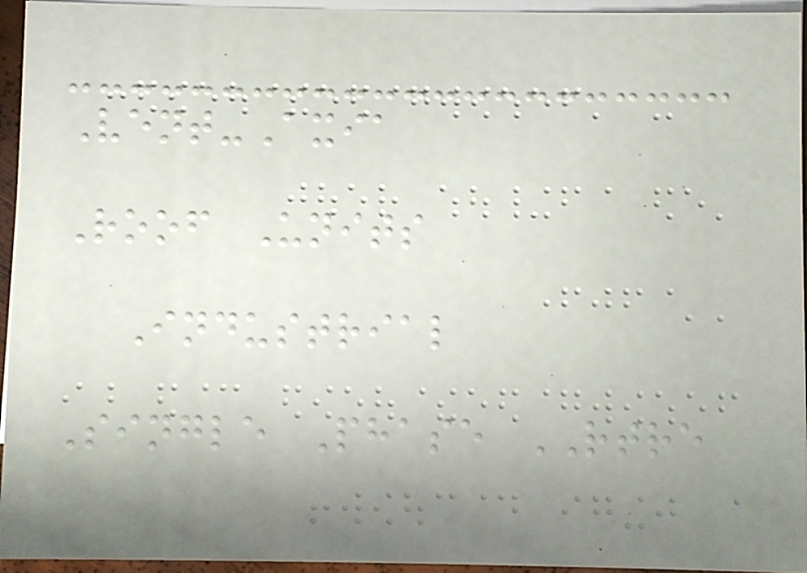Vent-Axia
Roof Units
Industrial
Single Phase RTRE
